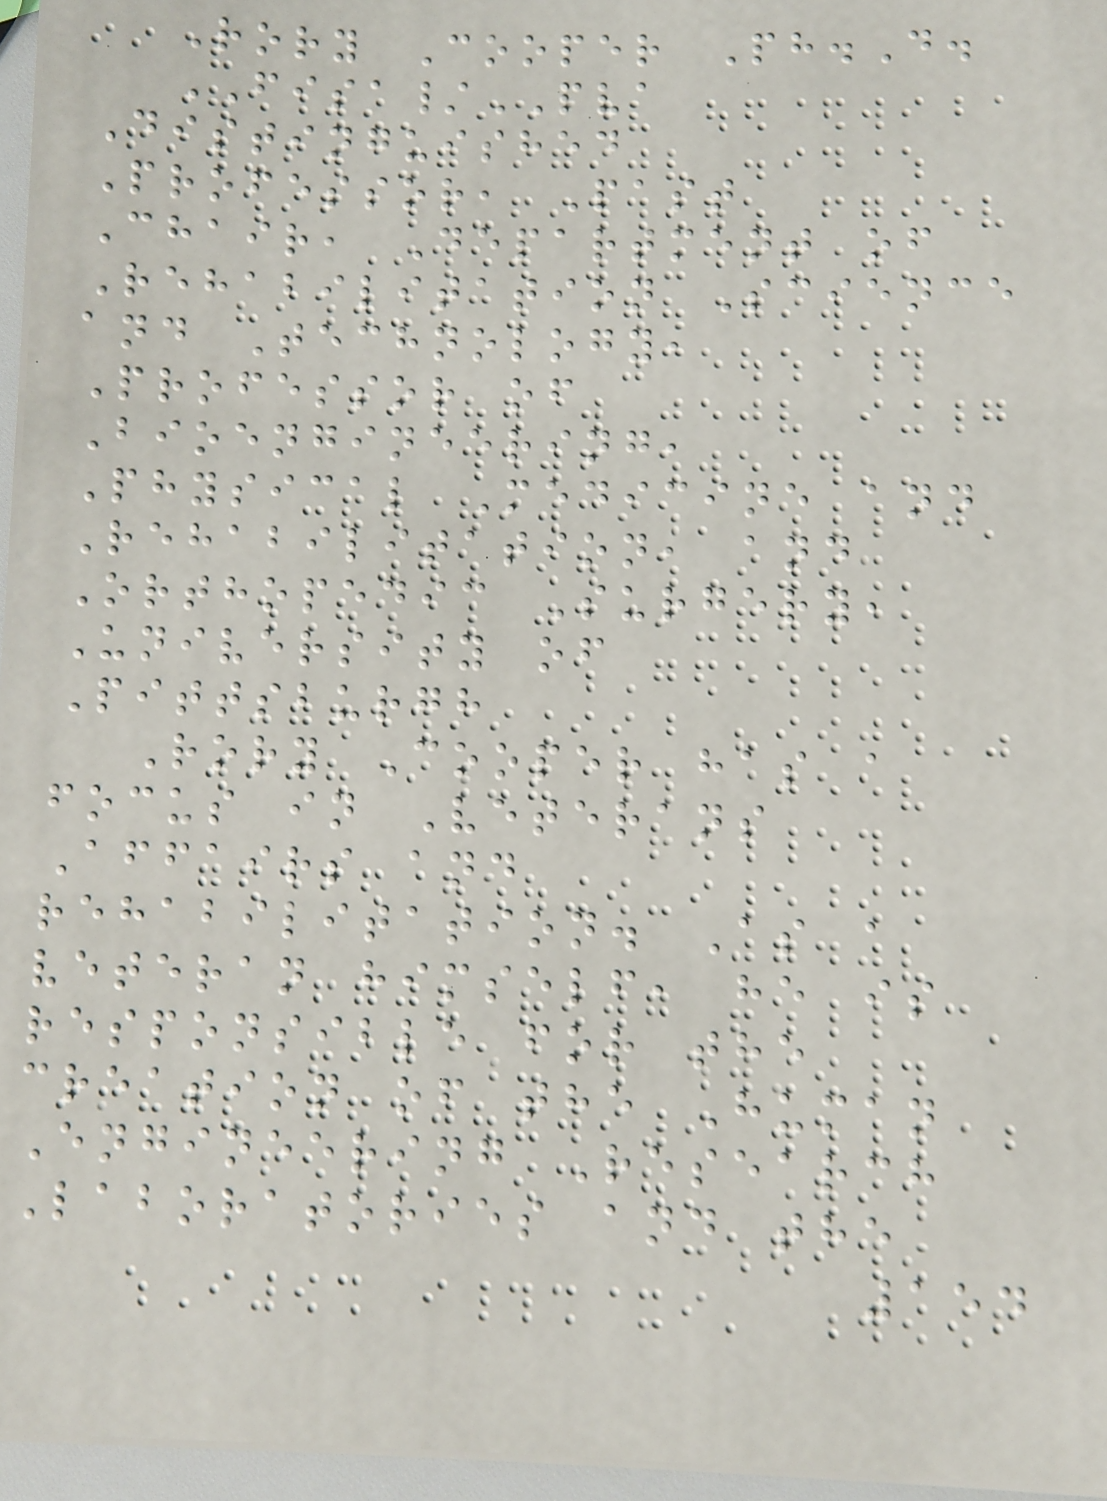Rory Cooper Ph.D.
FISA/PVA
Distinguished
Professor, Past
Chair, Department of
Rehabilitation Science
and Technology,
Professor of
Bioengineering,
Physical Medicine and
Rehabilitation, and
Orthopedic Surgery,
University of
Pittsburgh
Rory Cooper has a
focus in Veterans
Affairs and
rehabilitation. As a
veteran himself, he is
responsible for the
creation of the Human
Engineering Research
Laboratories and the
154
